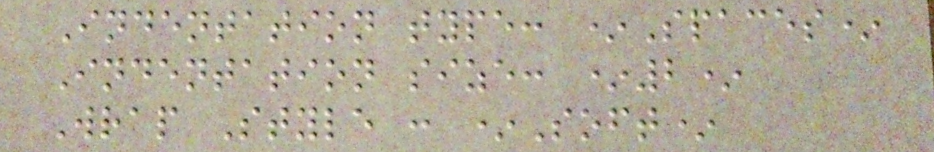Indentation type: *Spaces*
Indentation size: *2*
Wrap Style : *Soft*
